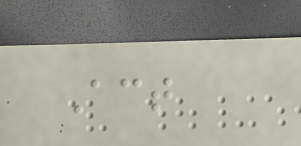Act
